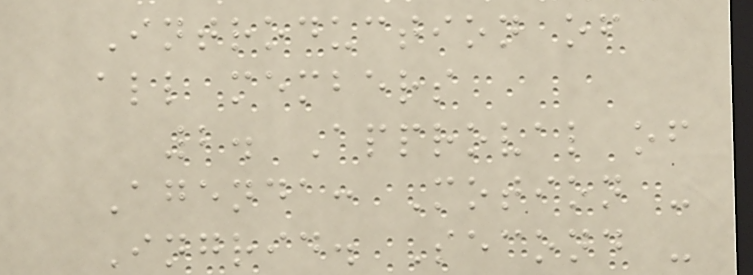Introduction of
all members
2. Approval of
Agenda: Motion -
Ingrid. Second -
